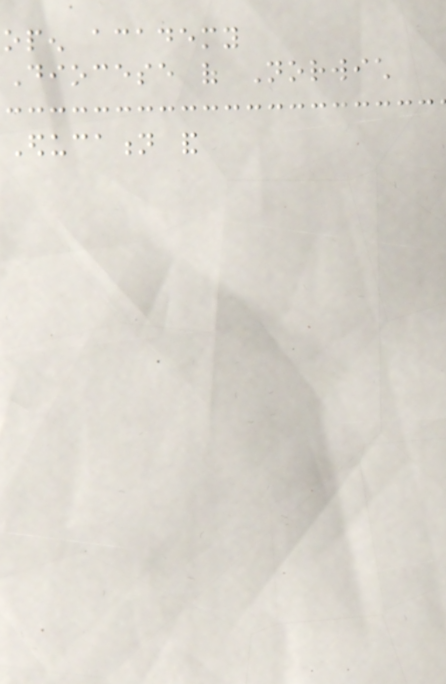open academy
Diocese of Norwich
Education and
